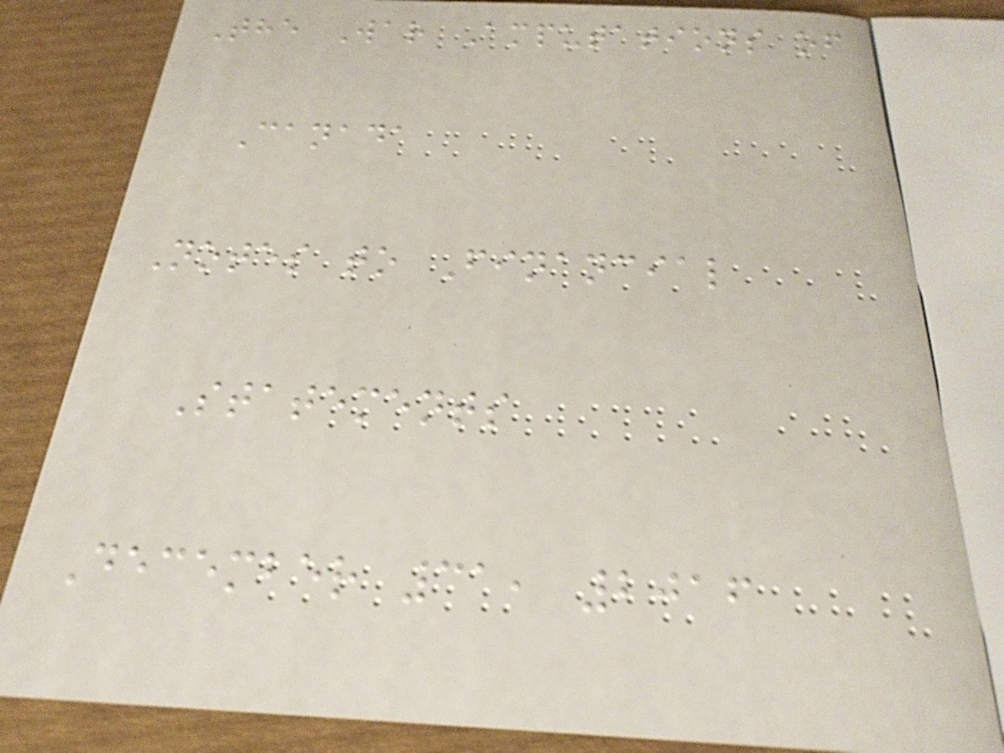The War Amputations of
Canada
Notes to Financial
Statements
December 31, 2016
